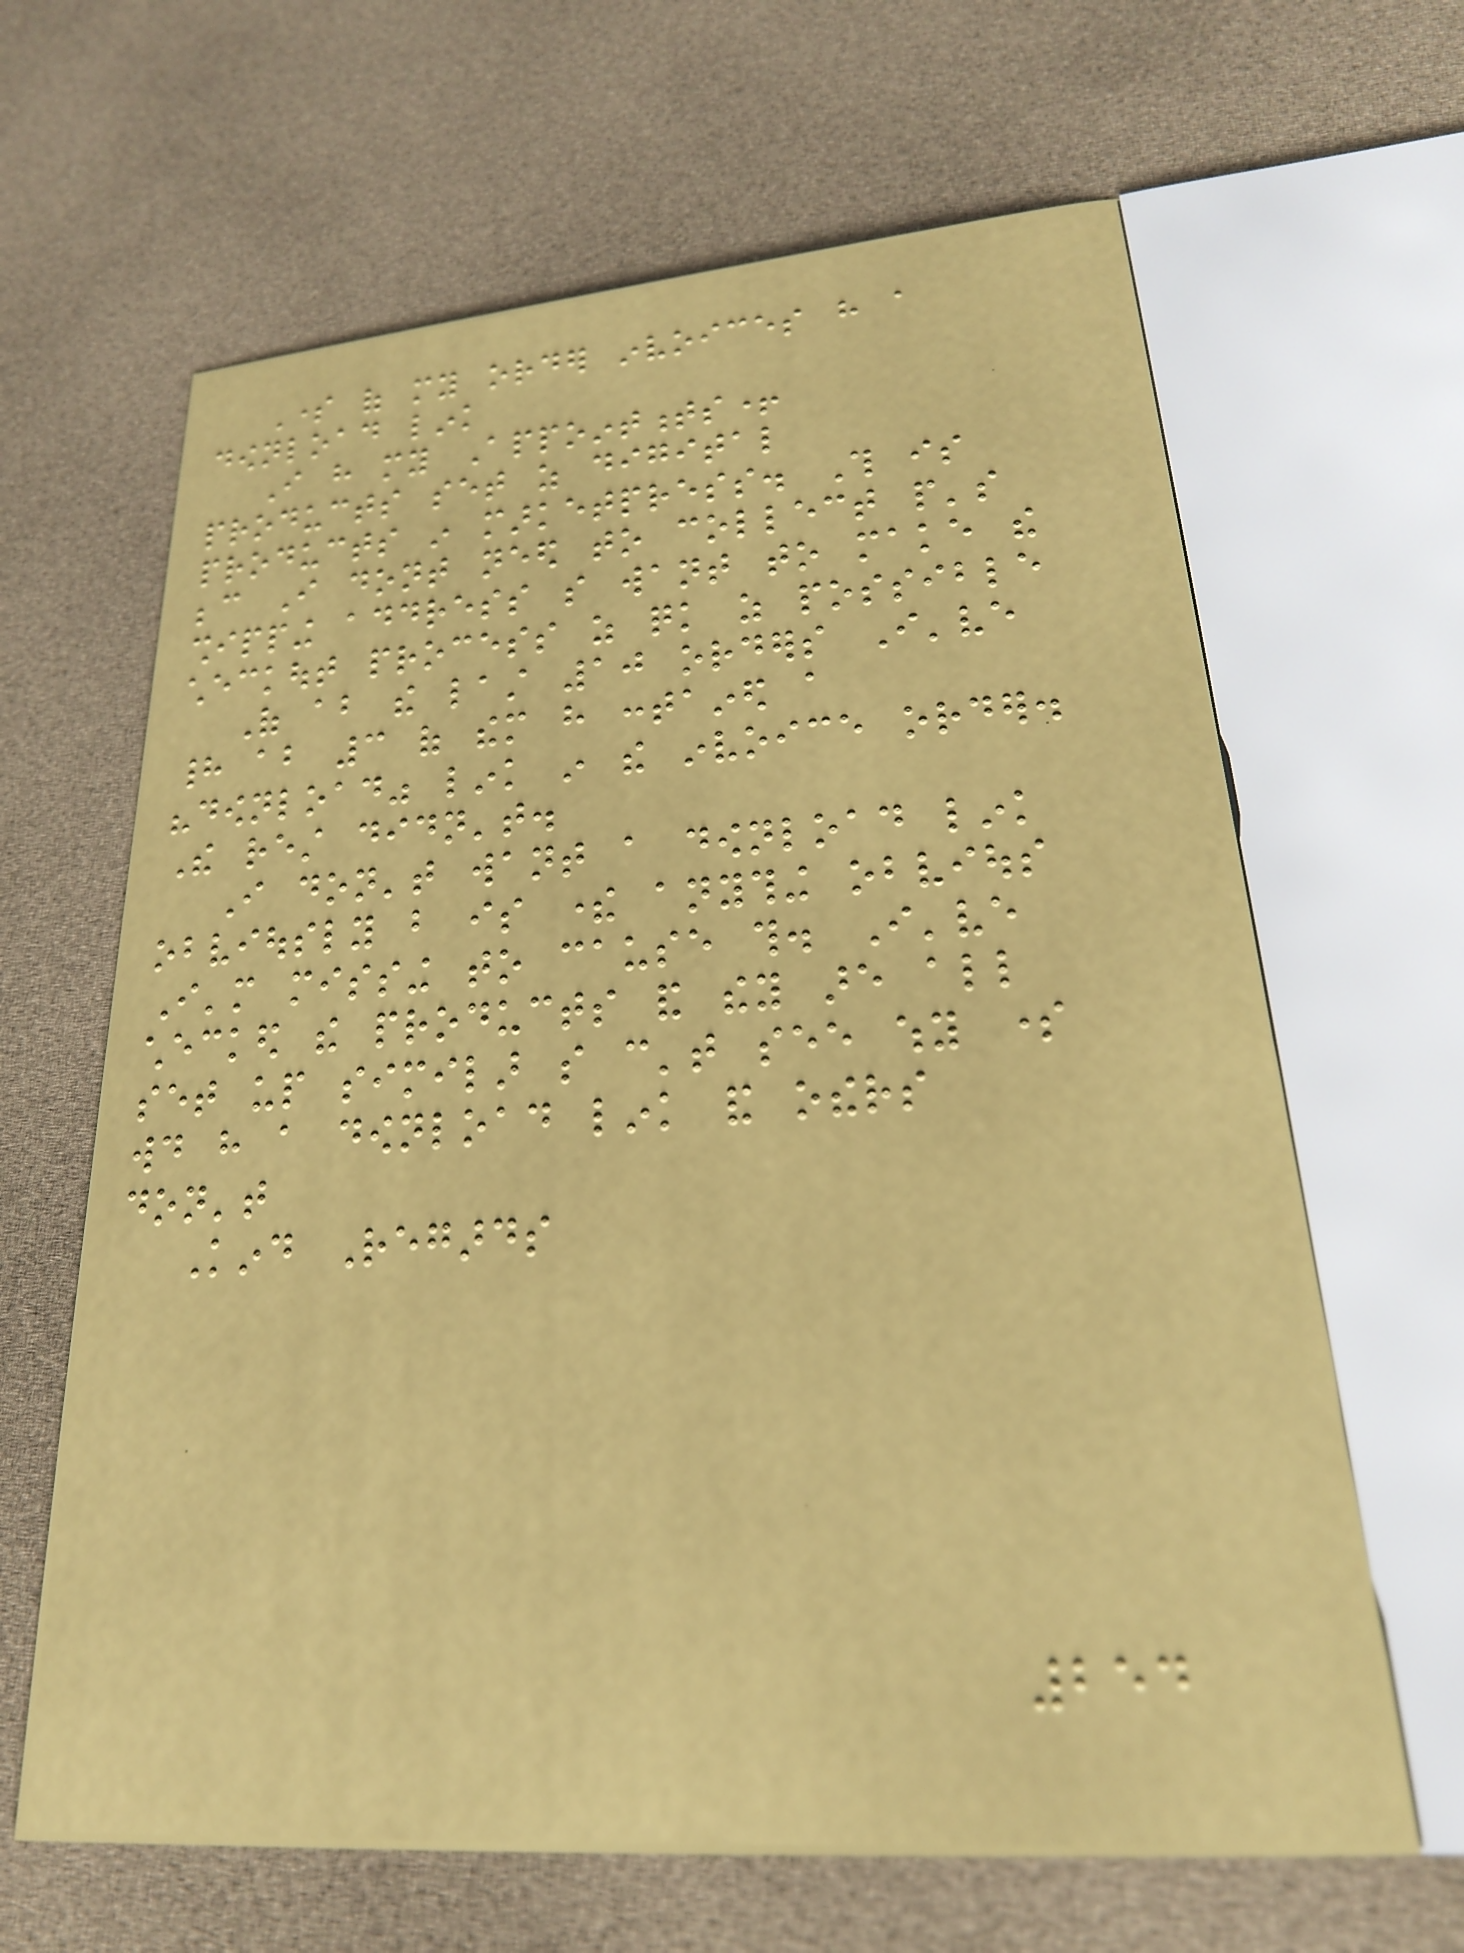Some of my order invoices have a
download link
I have my Appointments+
products set as digital
products in marketpress. This is
because I dont need to collect people's
shipping address so want to make the
checkout process as quick as possible
Of about the last 10 orders I've
had about 3 of them have contained a
"download" link in the invoice order.
The rest didn't.
I don't want a download link
obviously but is there anything obvious
I'm missing to cause this. I've
checked the products and they are all
set up similar so can't see why some
would have a download link and others
don't
Kind Regards
254
